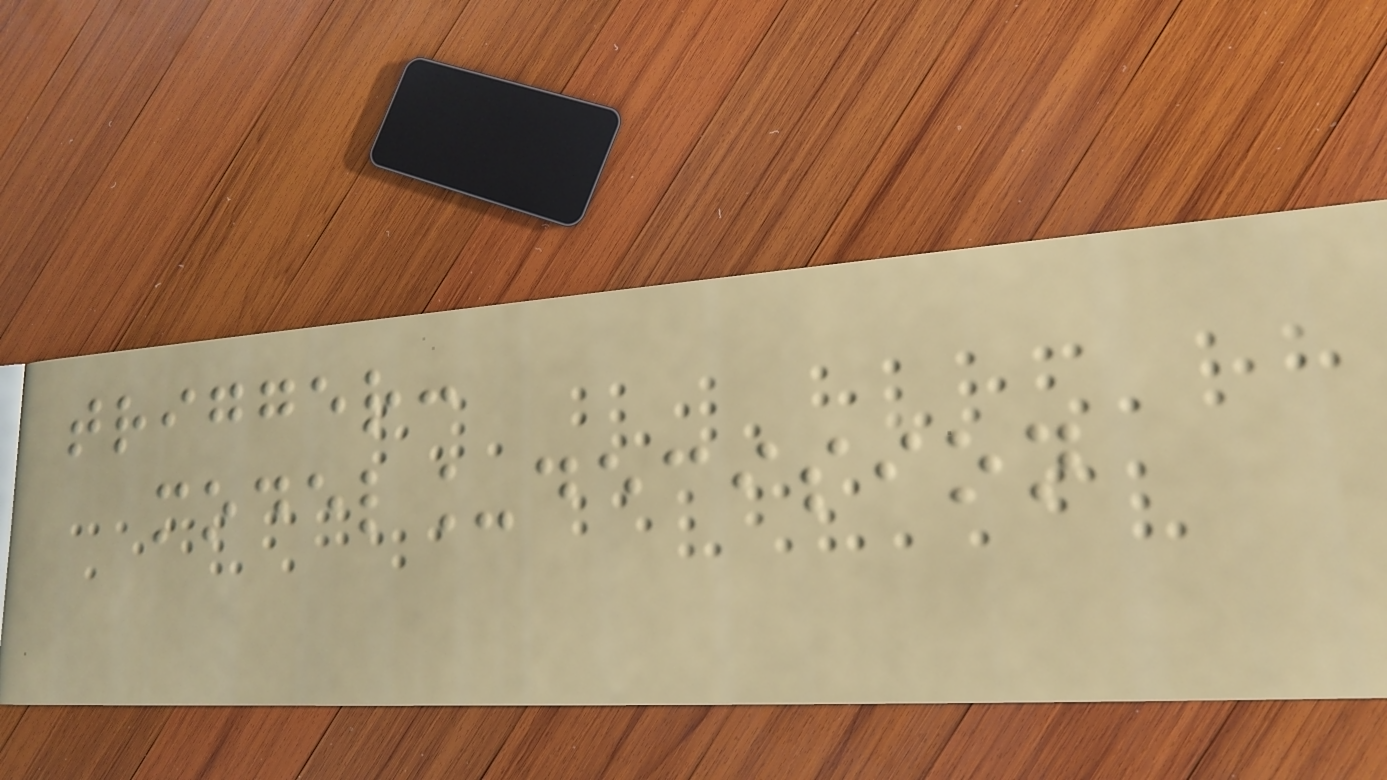trigger:
model_decision
